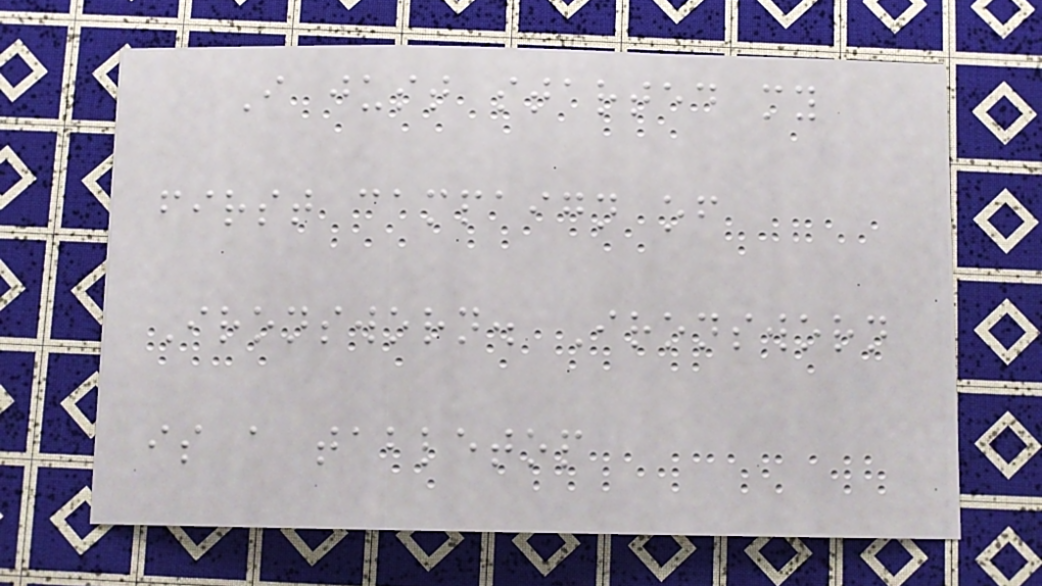I just started my
first campaign of
Ironsworn. Ironsworn
is a tabletop
